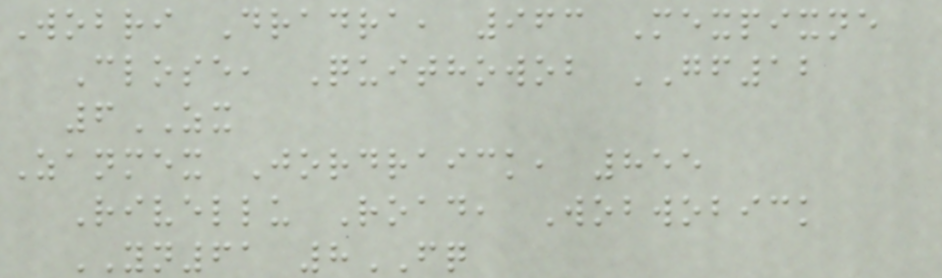Wobri Dradra, 963 Mexpixne
Close, Quithowob GF12
6ZX
Zanmex Jordraick, 855
Rivellu Road, Wobwobick
YN61 8FQ
